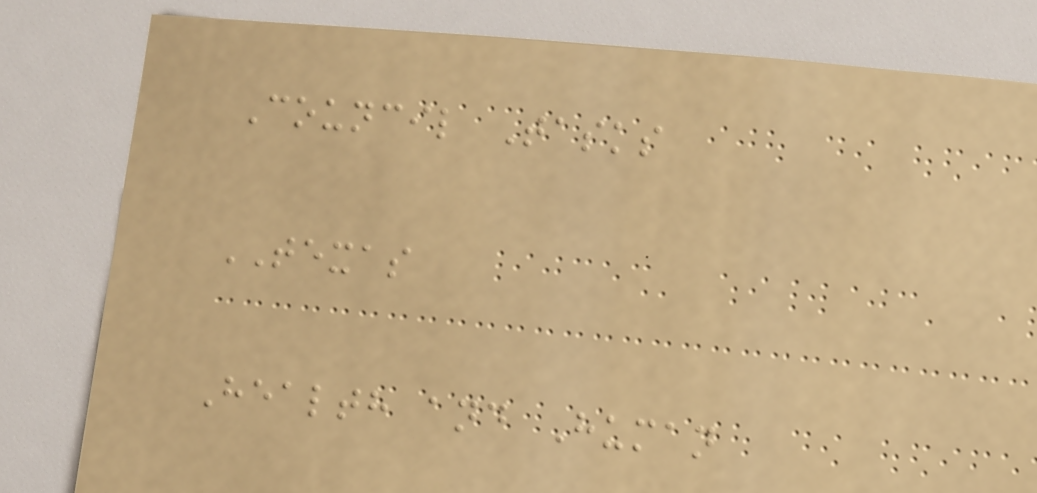Council Tasks
TEXAS
Health and Human
